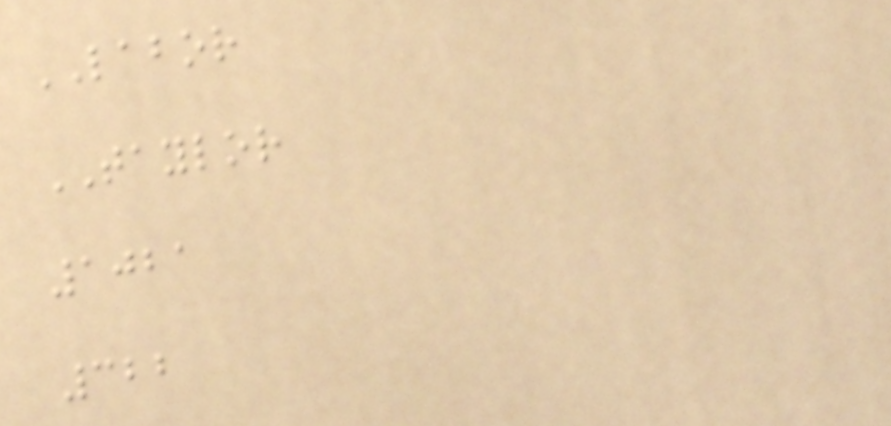LABOR
TAYLOR
1021
322
